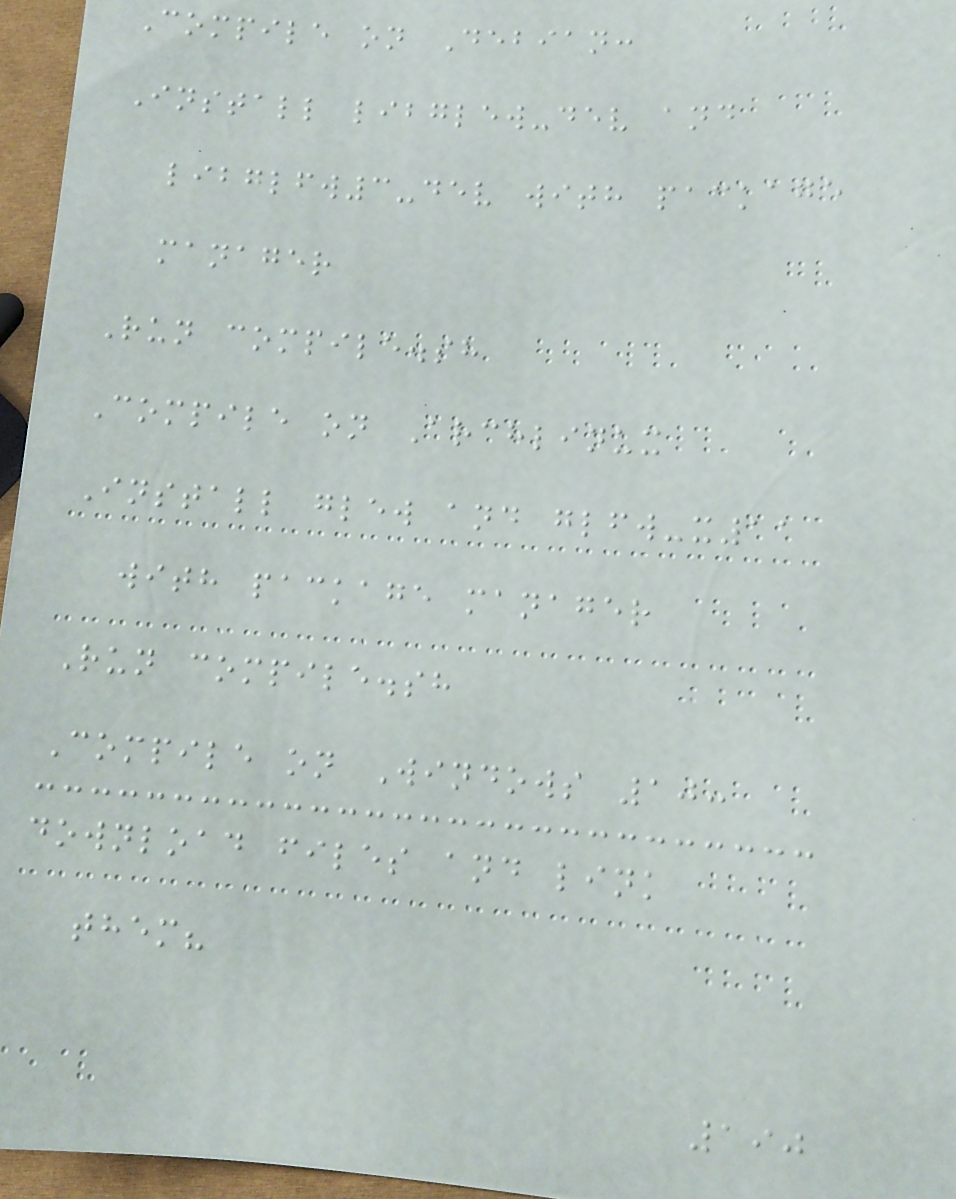Compile on Debian:
Install libglew-dev and
libglfw3-dev with package
manager
Run compile.sh
Compile on Archlinux
Install glew and glfw-x11
with package manager
Run compile.sh
Compile on Windows 10:
download files and link
them?
190
